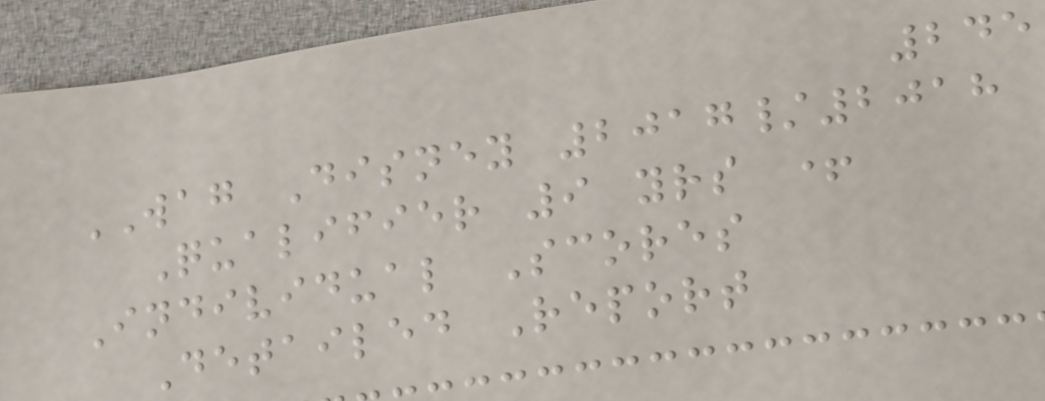245
WAG Disney 2017/2018
Qualifier 9 yrs +
Individual Scores
Detailed Report
